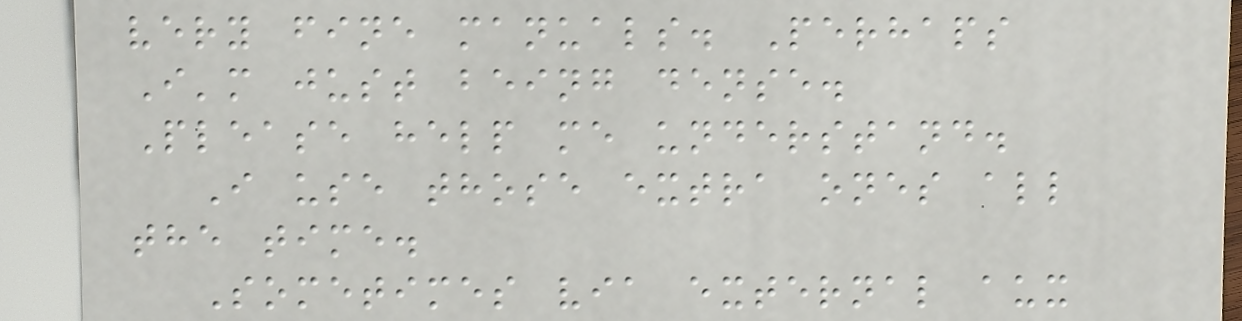very fine manuals. Perhaps
I'm just being dense.
Please help me understand.
I use those extra ones all
the time.
Sometimes via external aux
